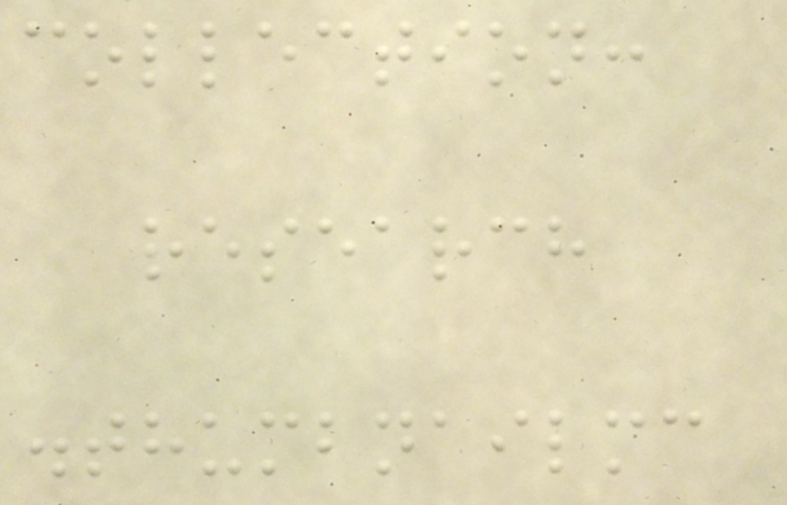collection:
research
.thumbnailmc
